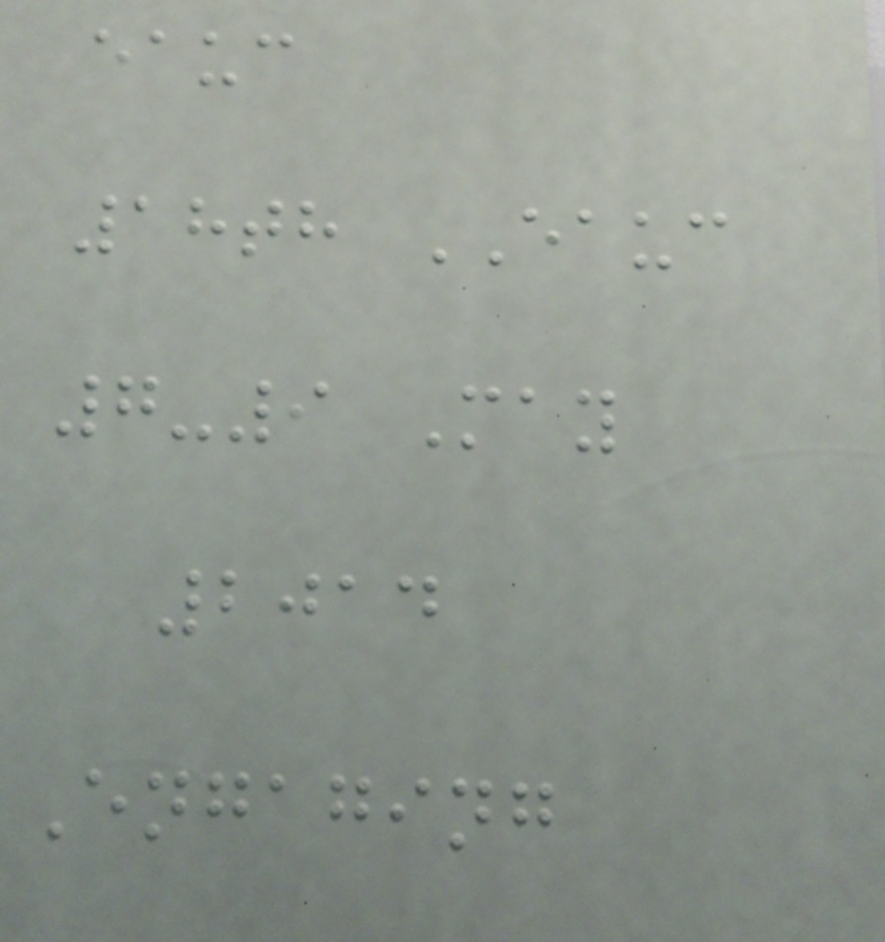eauc
18th EAUC
7-9 May
2014
Engaging
